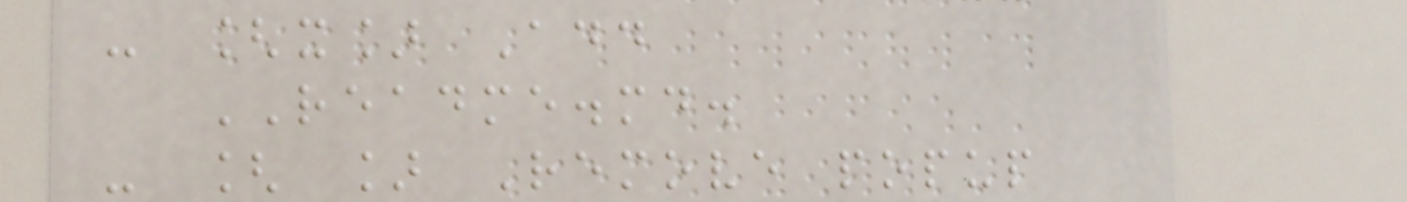- [x] Add
README.md.
- [ ] Remove popup
